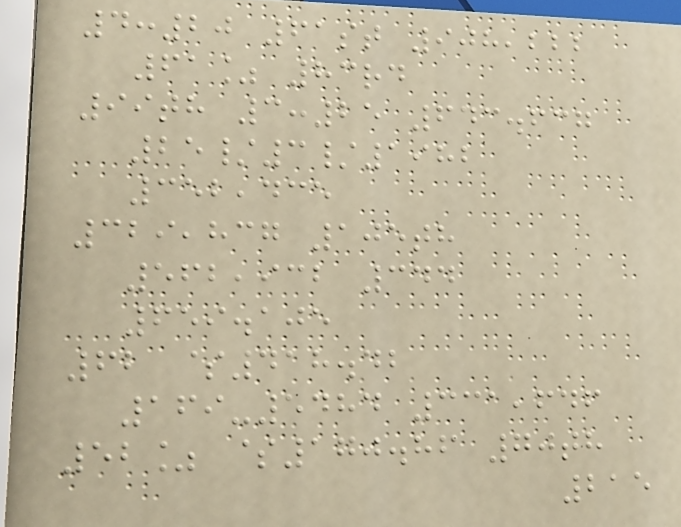4:20 61st 908,222
61% 83rd
99th 3:25 643.637
25/3/1982
352,435
329,837 105th
562,932 344
659.105
62 $418.42
169-5484 331,646
52% $170.86 70th
215
